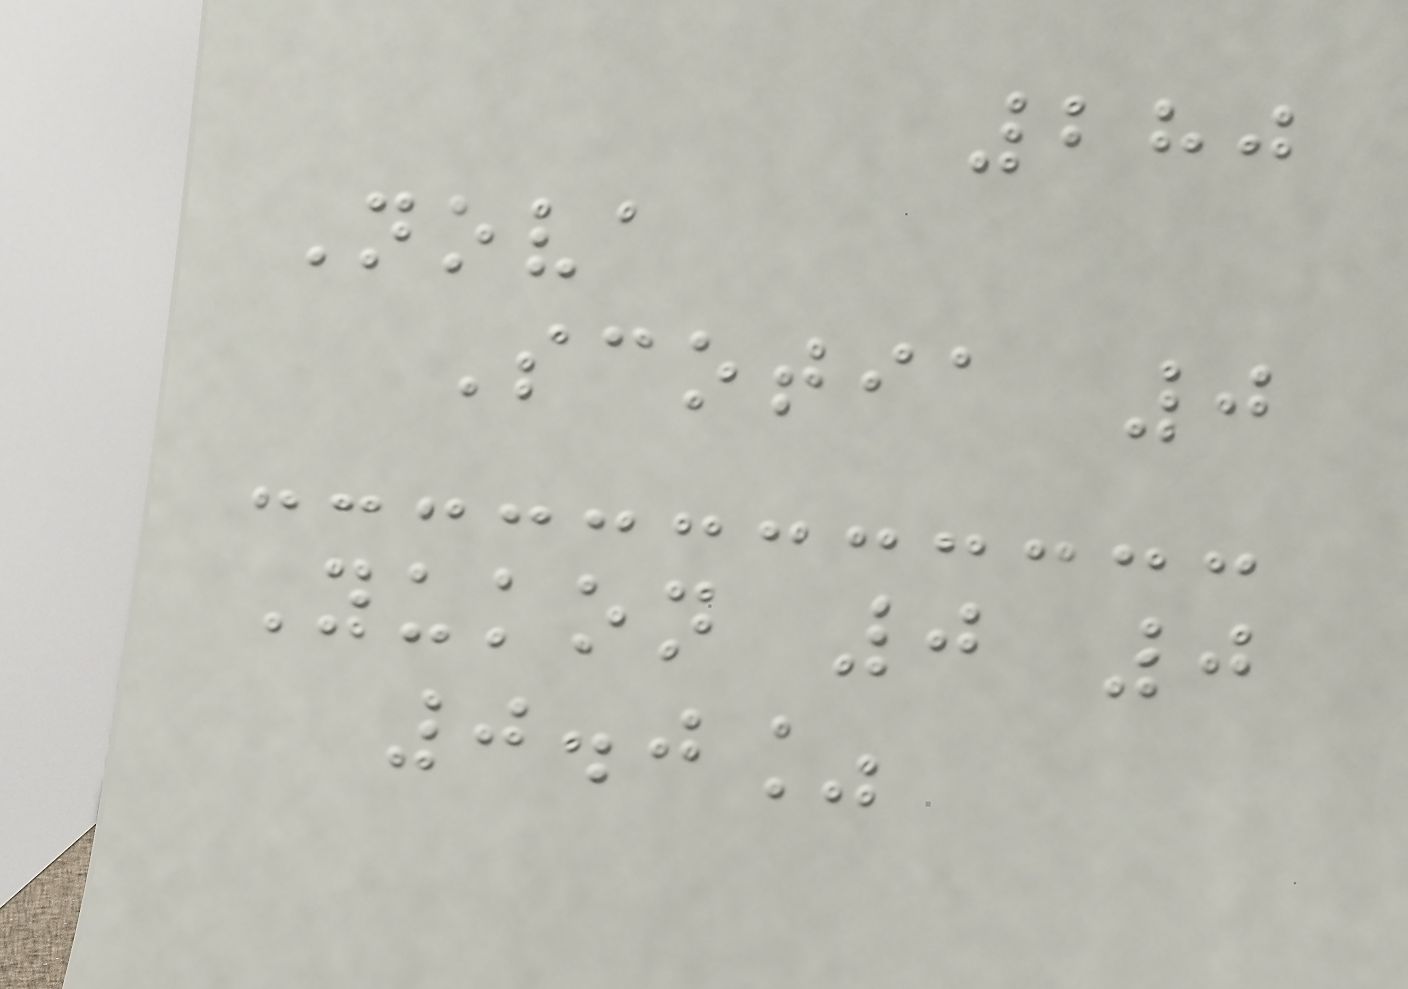280
Nova
Scotia 0
Yukon 0 0
0.0%
